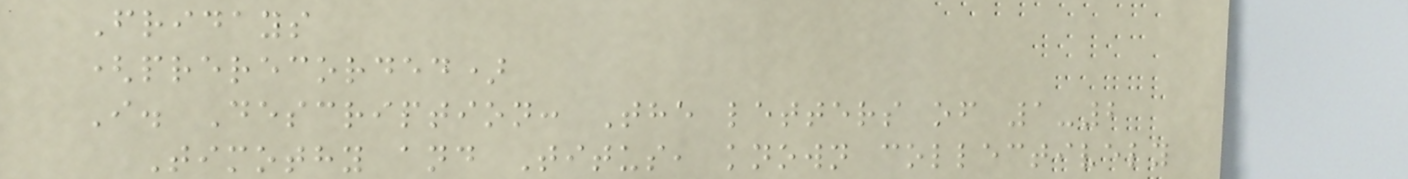Fridays
(prerecorded)
I. Description: The letters of 1-2
Timothy and Titus, known collectively
